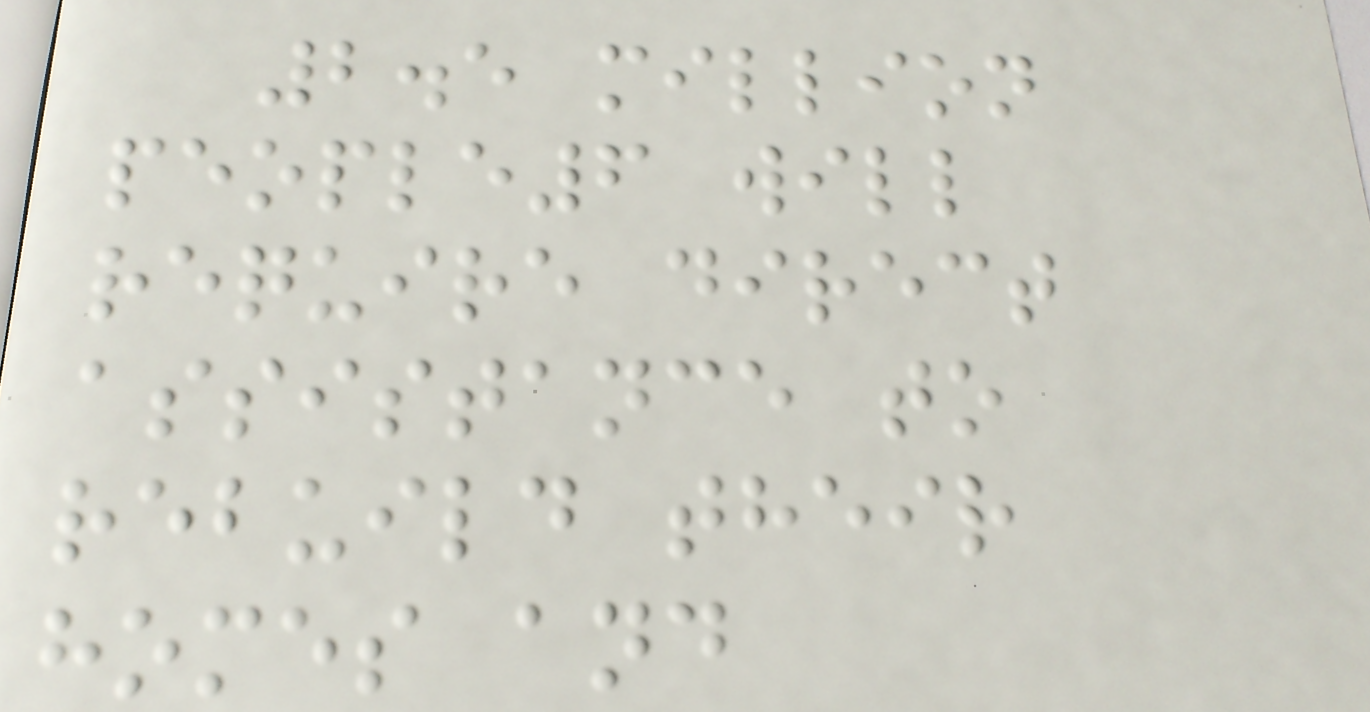2.5 million
people6 will
require direct
assistance to
rebuild their
homes and
